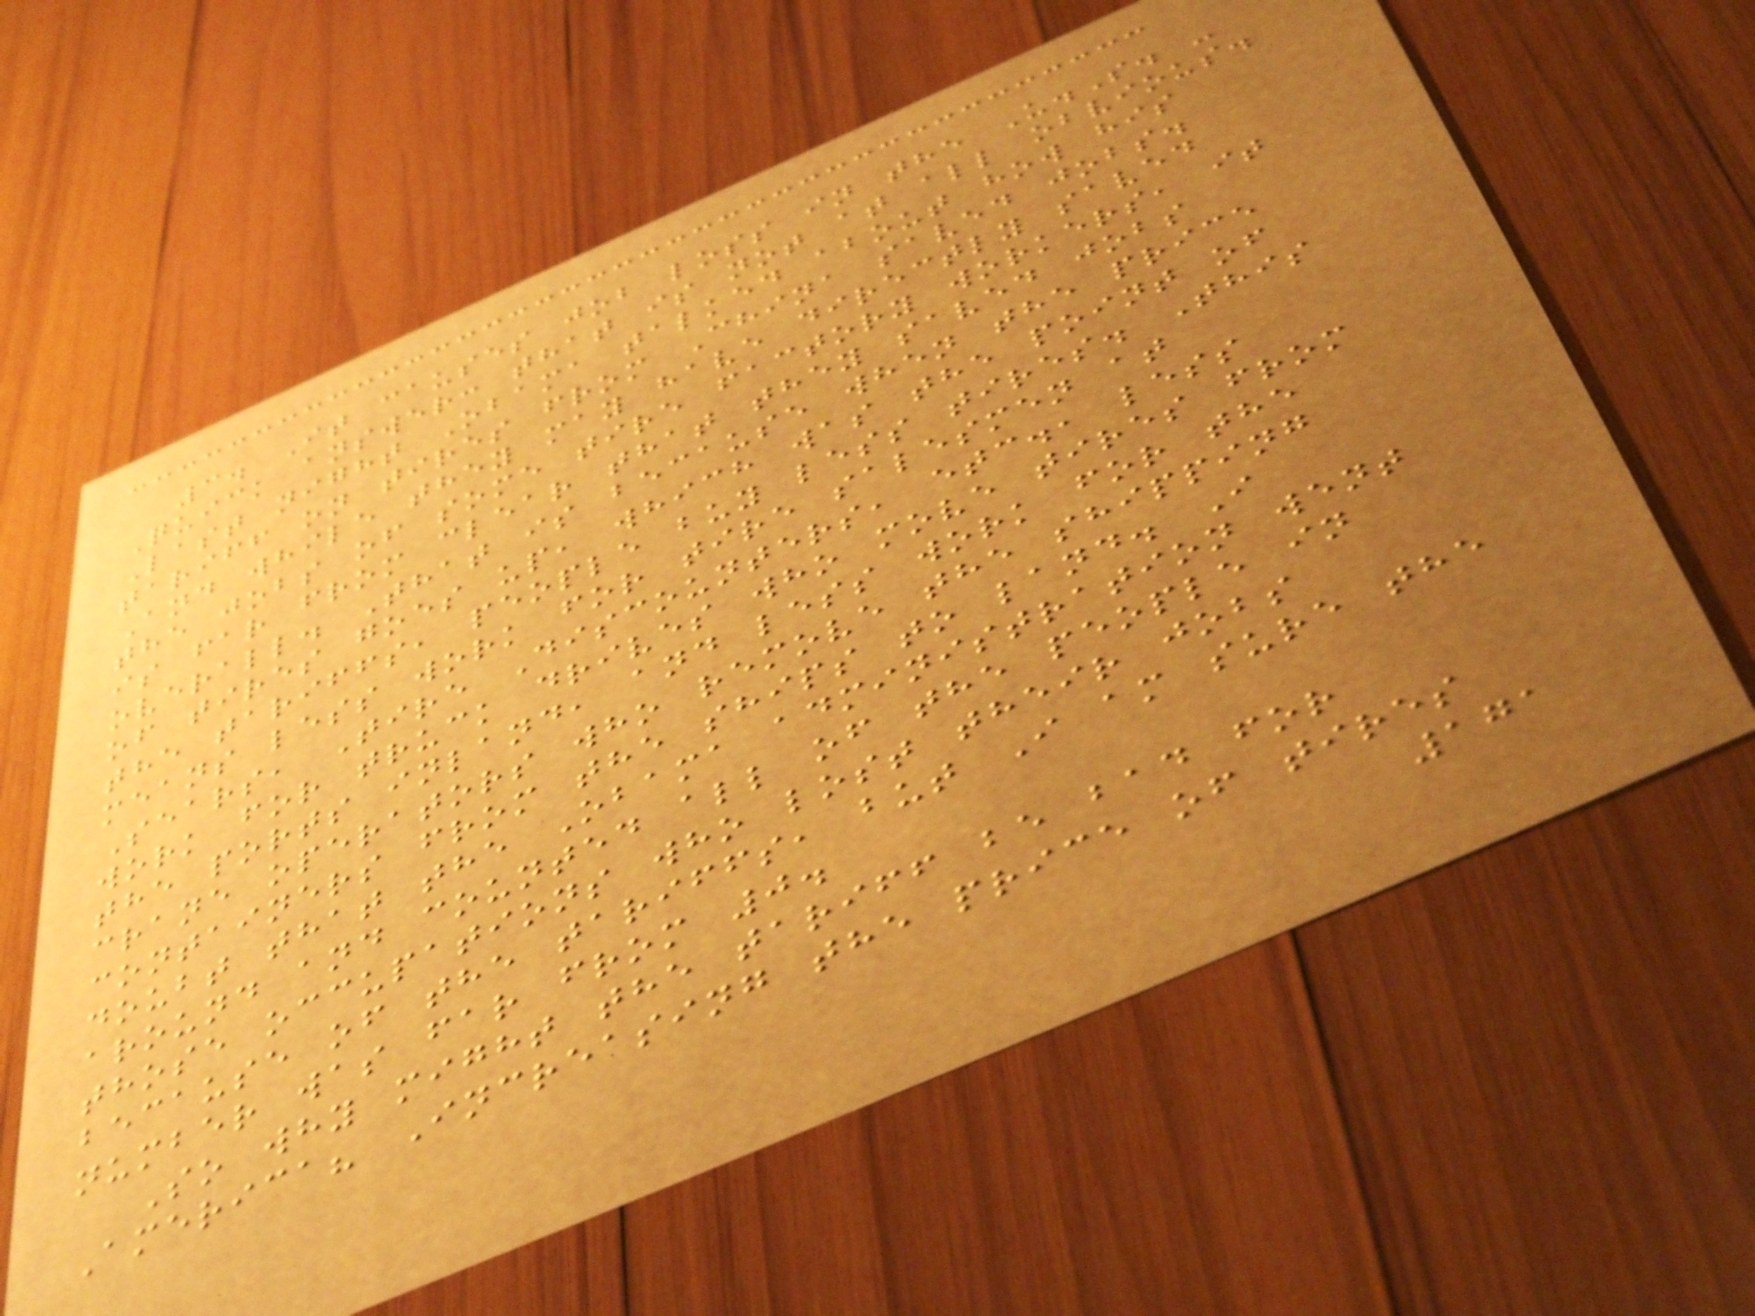3. It causes job loss in the U.S. -
Quick answer: that is not at all obvious.
Last night Obama talked about how his
tariff on tires from China saved jobs.
And while they may have directly saved
the jobs of some tire factory workers, it
is far from clear that they saved jobs
overall. That is because when the price
of tires goes up, which was the point of
the tariffs, people buy less tires. This
means less work for tire salesmen at
Sears, Tire Discounters, etc., less
work for truck drives who move tires from
the ports inland, and less work for the
crane operators who remove the shipping
containers from the ships to land. I
doubt that the Obama administration went
around and counted all of the people in
those occupations who lost their jobs
because of the tariffs, but I am sure the
number was far from 0.
So why might the tariff be bad for
America? Increasing the price of tires
171
